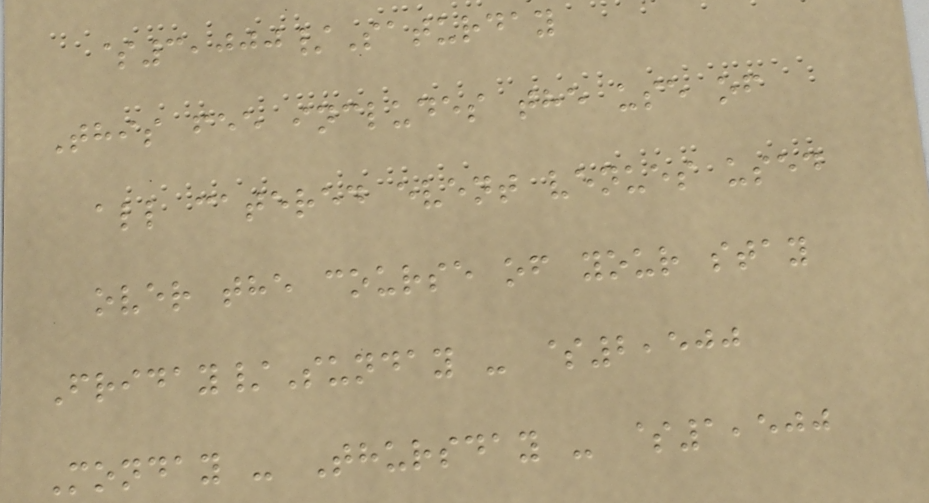$3,000/Saturday
This fee includes the use of
all catered event venues used
over the course of your stay
Friday/Sunday - $2,500
Monday - Thursday - $1,500
